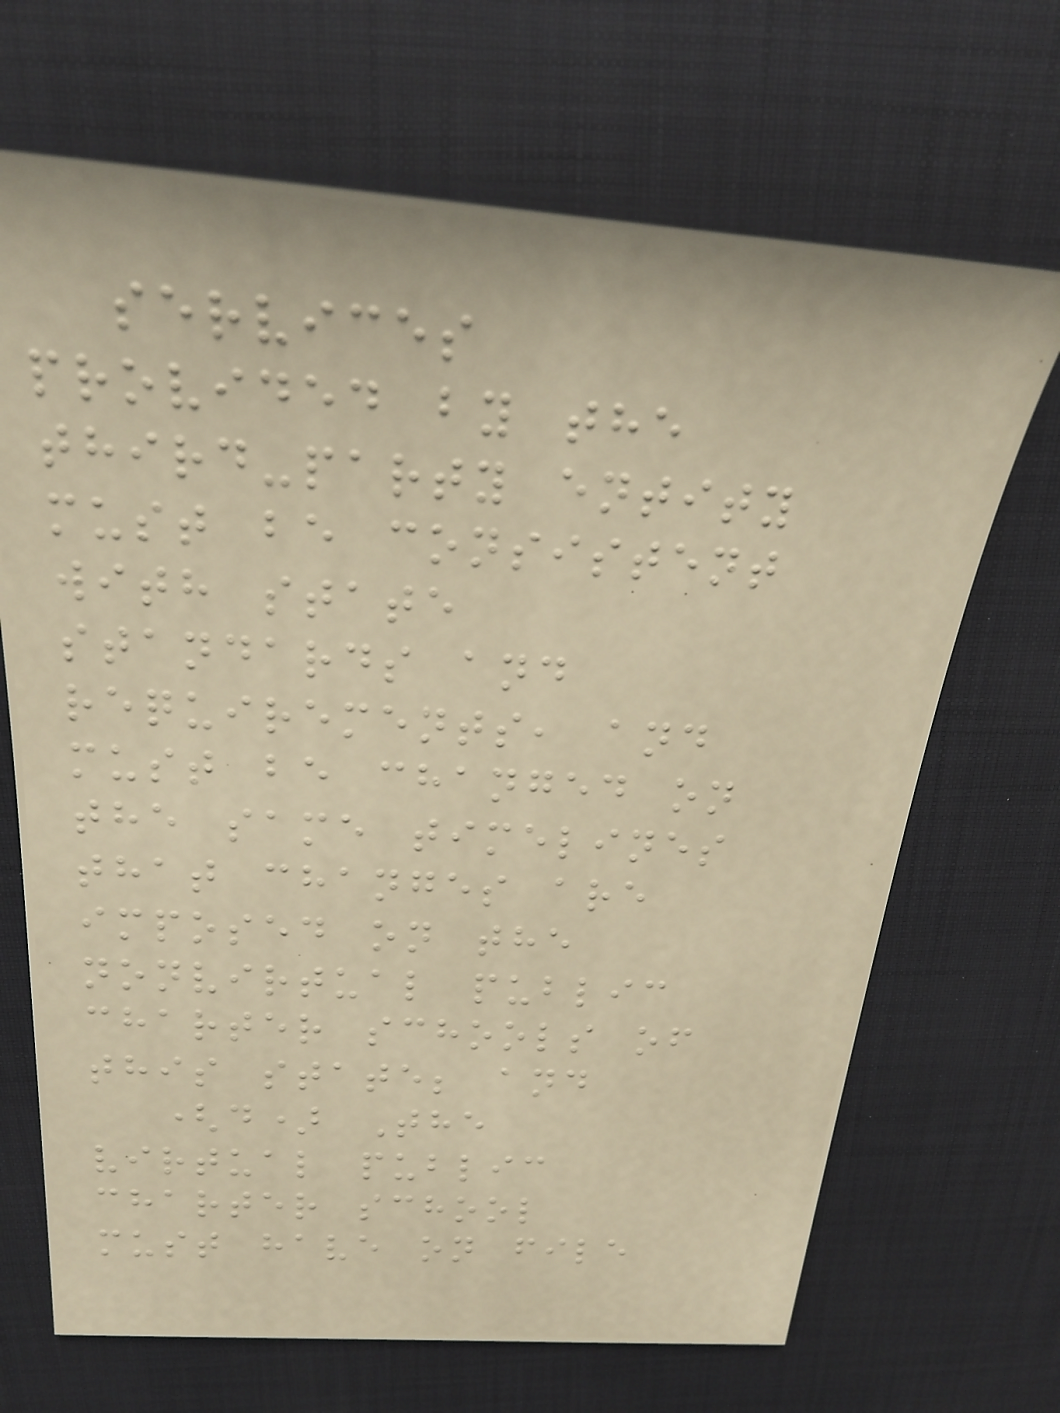services
provided by the
third-party entity
must be consistent
with state
standards and
requirements, and
must be changed on
the same timelines
that changes are
imposed on the
nonvirtual public
charter schools of
this state; and
(d) The
virtual public
charter school
must have on file
